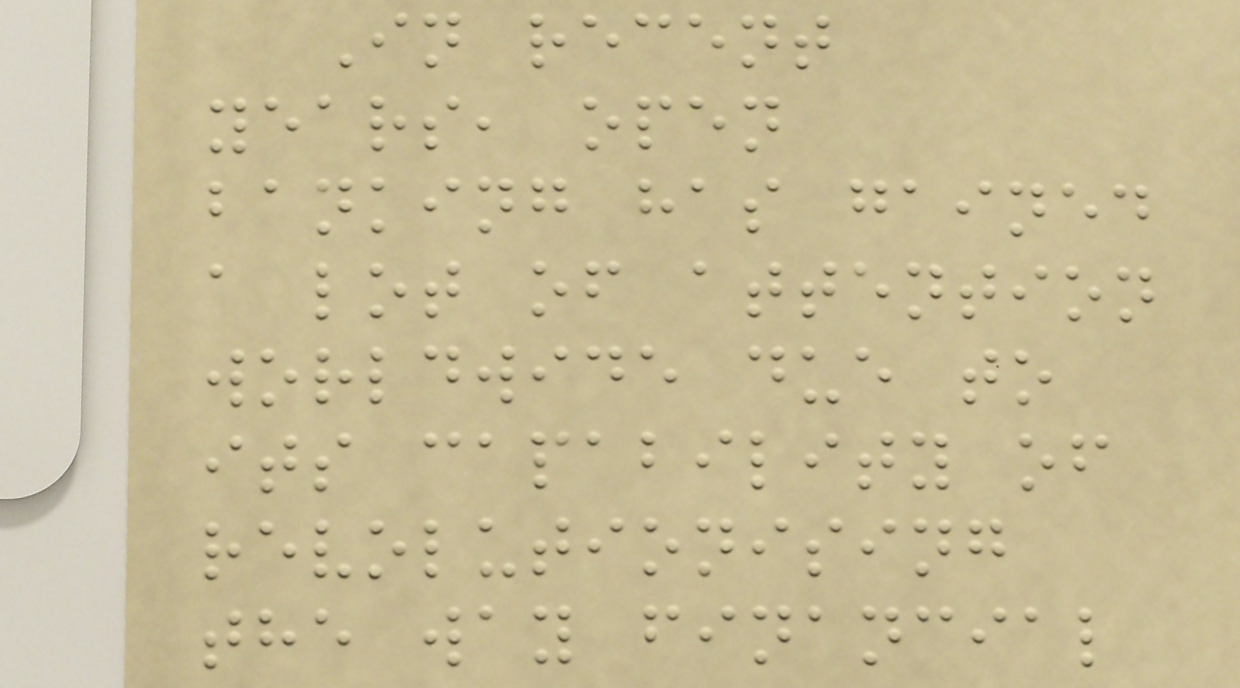In recent
years, open
banking has gained
a lot of attention
worldwide due to
its capability of
revolutionising
the way financial
